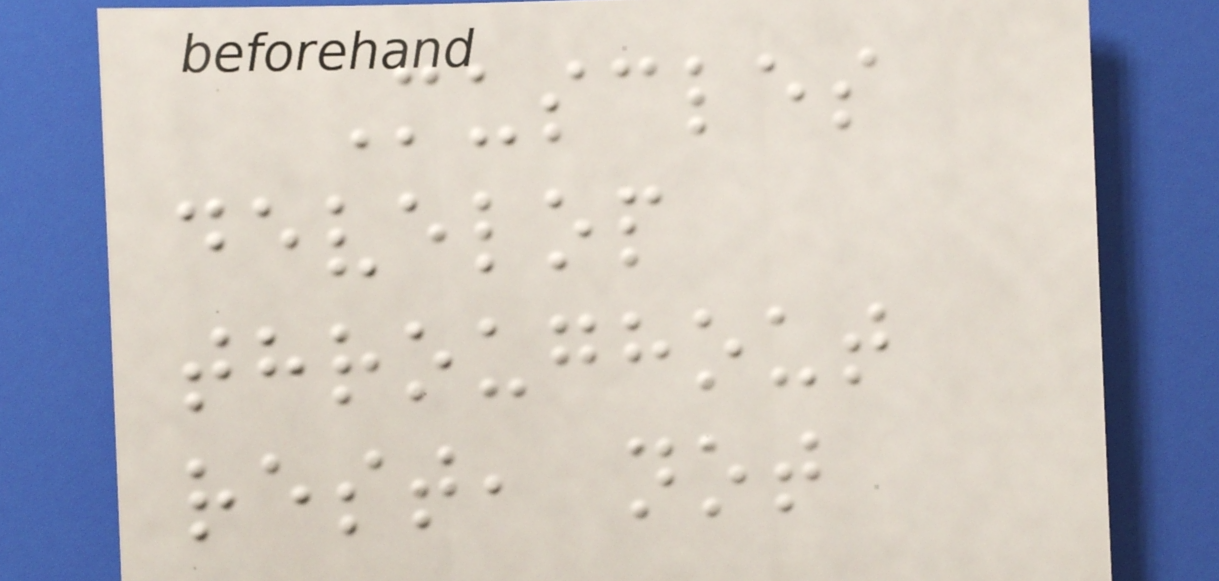Muscles
develop
throughout
rest, not
